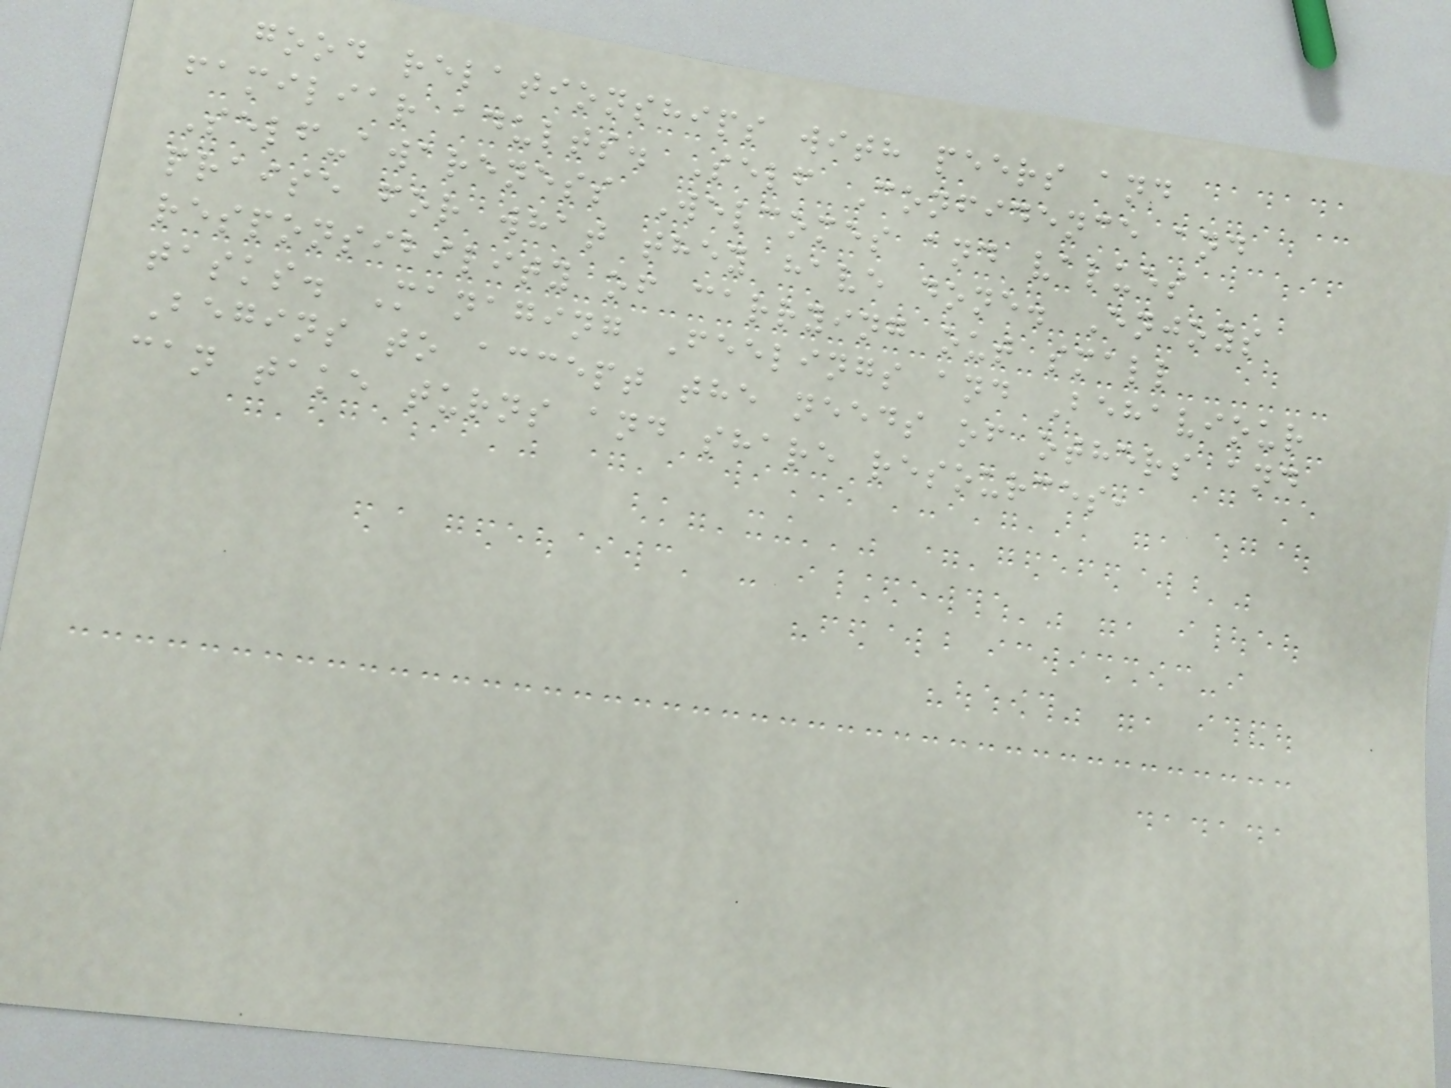good relationships with peers and
familiar adults. Self Confidence and
Self-awareness Welcomes and values
praise for what they have done. Enjoys
responsibility of carrying out small
tasks. Managing Feelings and Behaviour
Begins to accept the needs of others and
can take turns and share resources,
